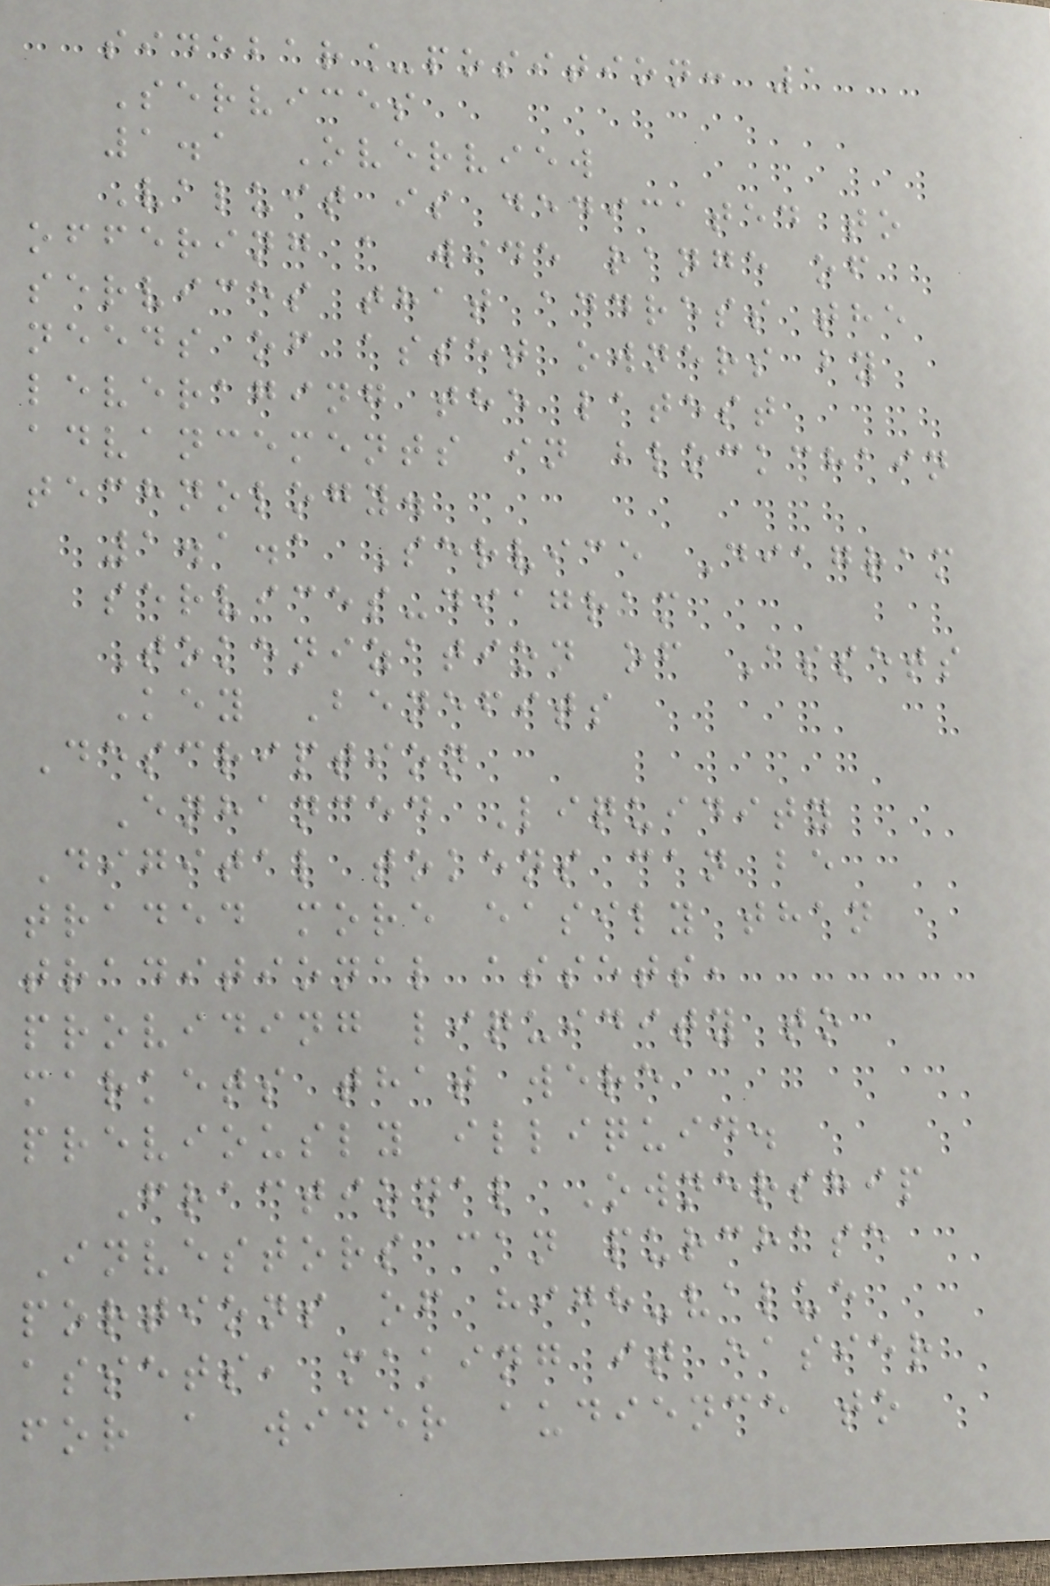sidebar_position: 1
Services
1.1 Overview
Valuit is dedicated to
offering a wide range of
services that address the
needs of asset owners by
leveraging the latest
advancements in blockchain
technology.
1.1.1 Service Diagram
services-diagram
Tokenization of Assets
Key Benefits
Description
Enhanced Liquidity
Digital tokens can be
traded more easily than
traditional assets,
providing liquidity to
markets that were
previously illiquid.
Fractional Ownership
Investors can purchase
portions of high-value
assets, making it easier
for a wider audience to
